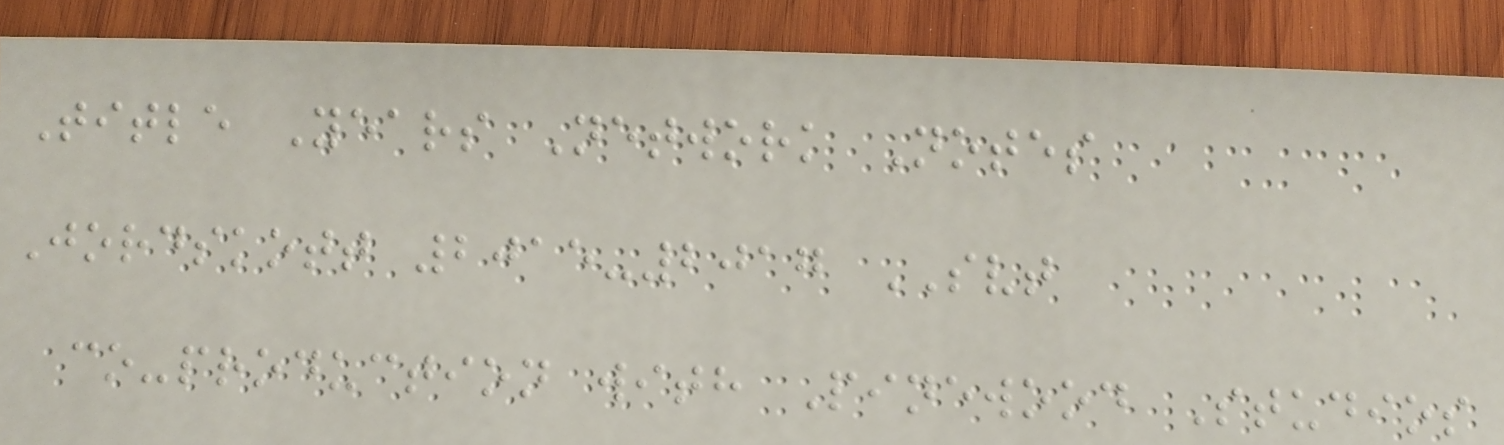Title Years Network Notes
Jordskott 2015-2017 SVT
co-production with Pinewood Studios
